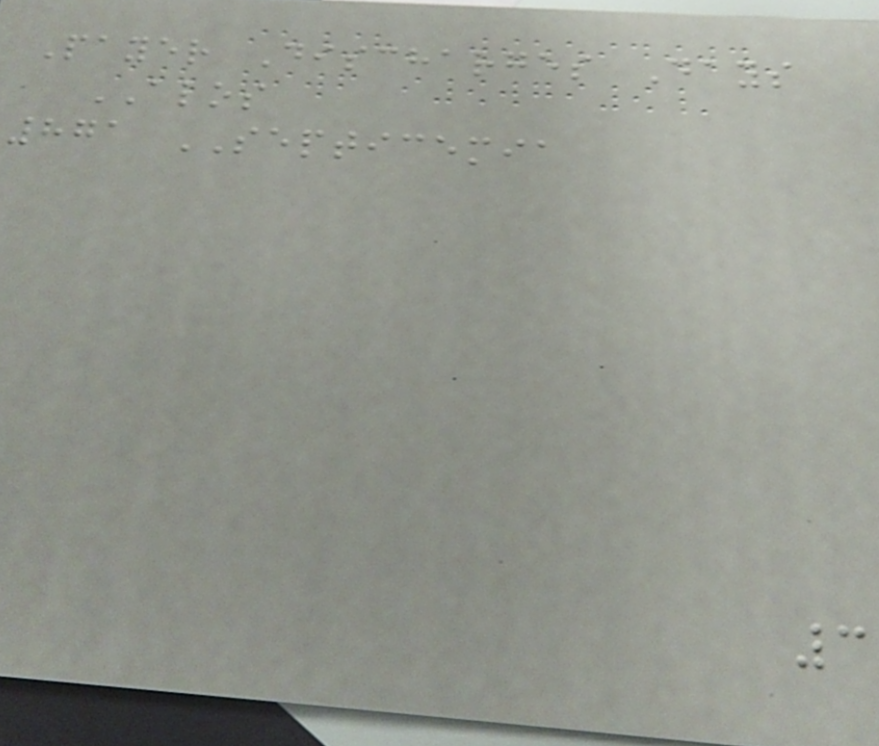Payer Discharges Days
ALOS
871 SEPTICEMIA
3
